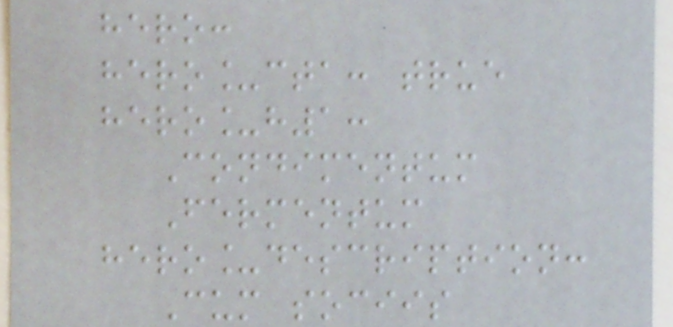hero:
hero_cta: true
hero_h1:
Condimentum
Fermentum
hero_description:
Cum sociis
